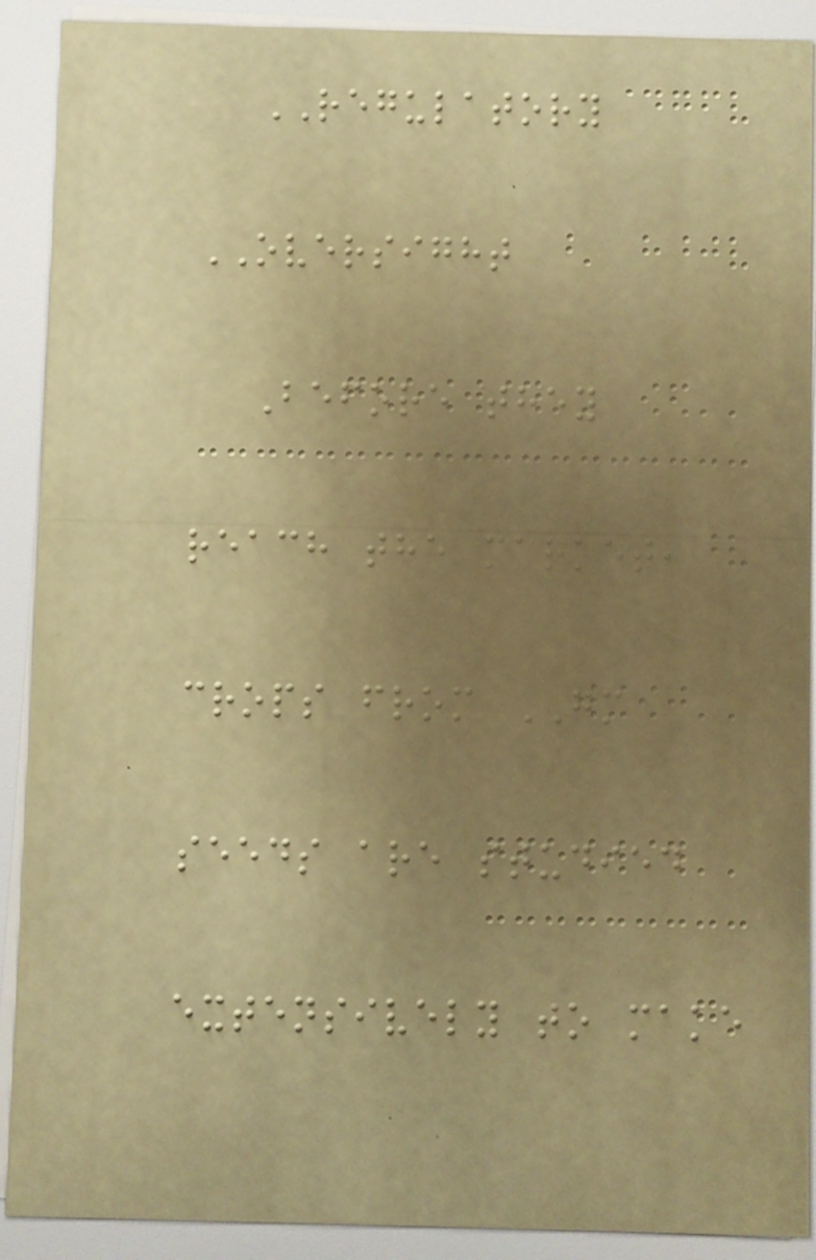REGULATORY
OVERSIGHT
Before they
reach the market,
crops from GM
seeds are studied
extensively to make
